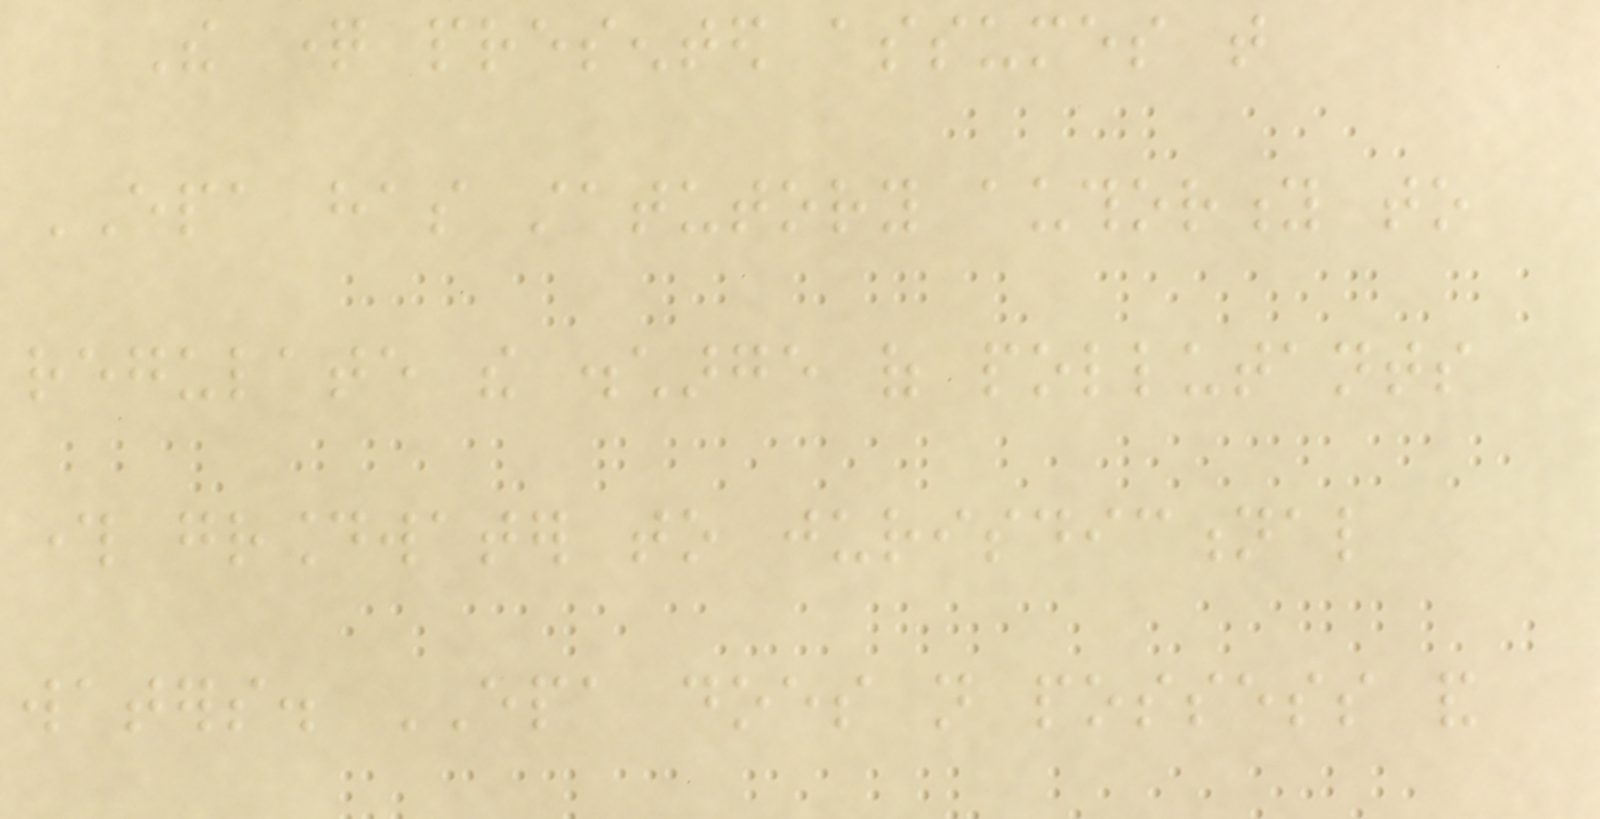The question presented assumes that
EPA has statutory authority to
regulate the discharge of pollutants
through groundwater to jurisdictional
waters. EPA does not possess and
